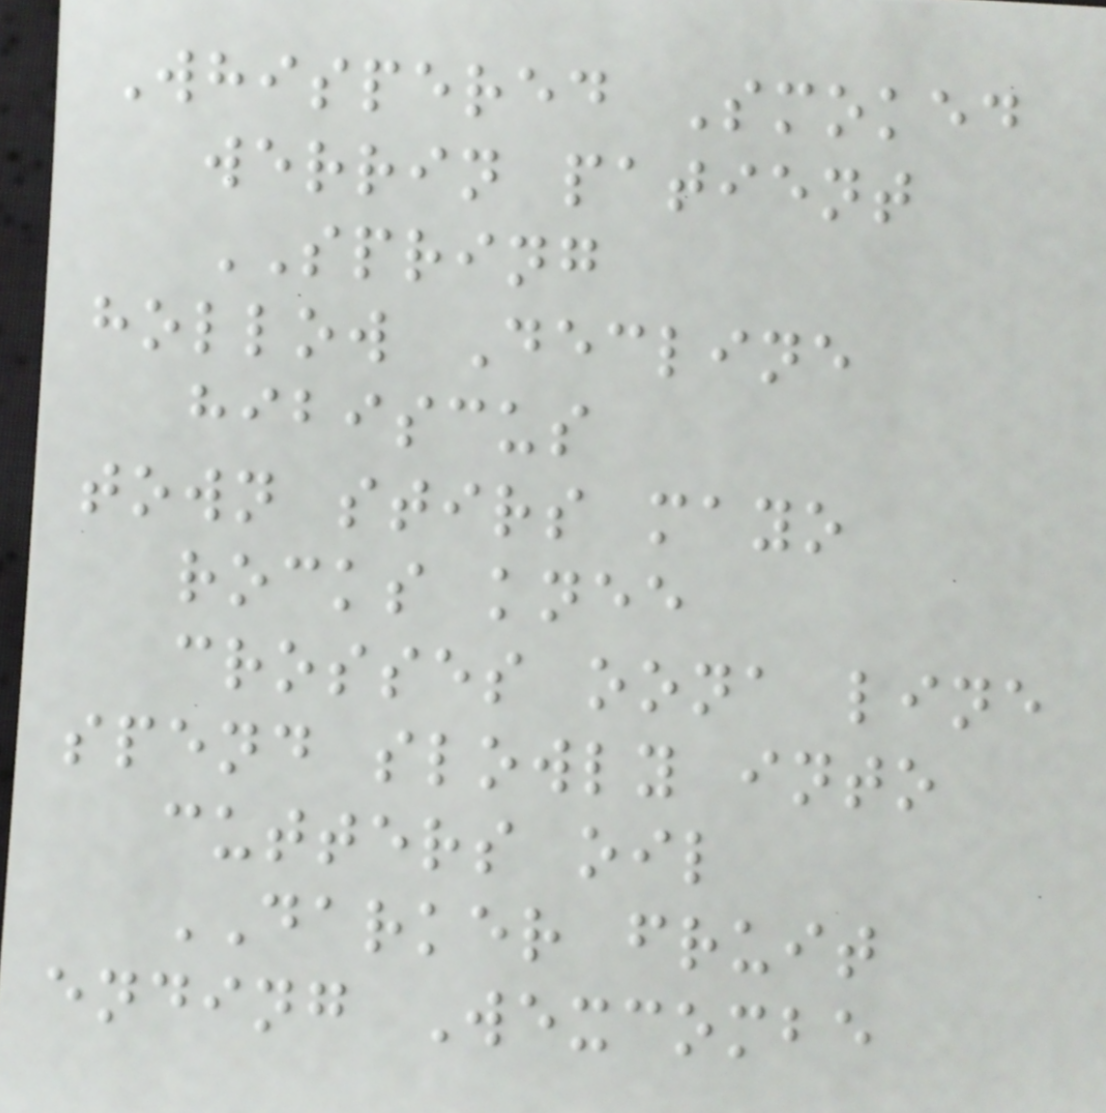Whispered Smoked
werrin patient
SPRING
hollow Decline
hibiscus
town stirs mayo
rocks knee
crosses oona line
spend slowly into
cutters oil
DARKER fruit
ending Wexcombe
